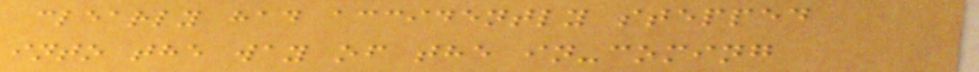clearly had accidently stepped
into the way of the in-coming
